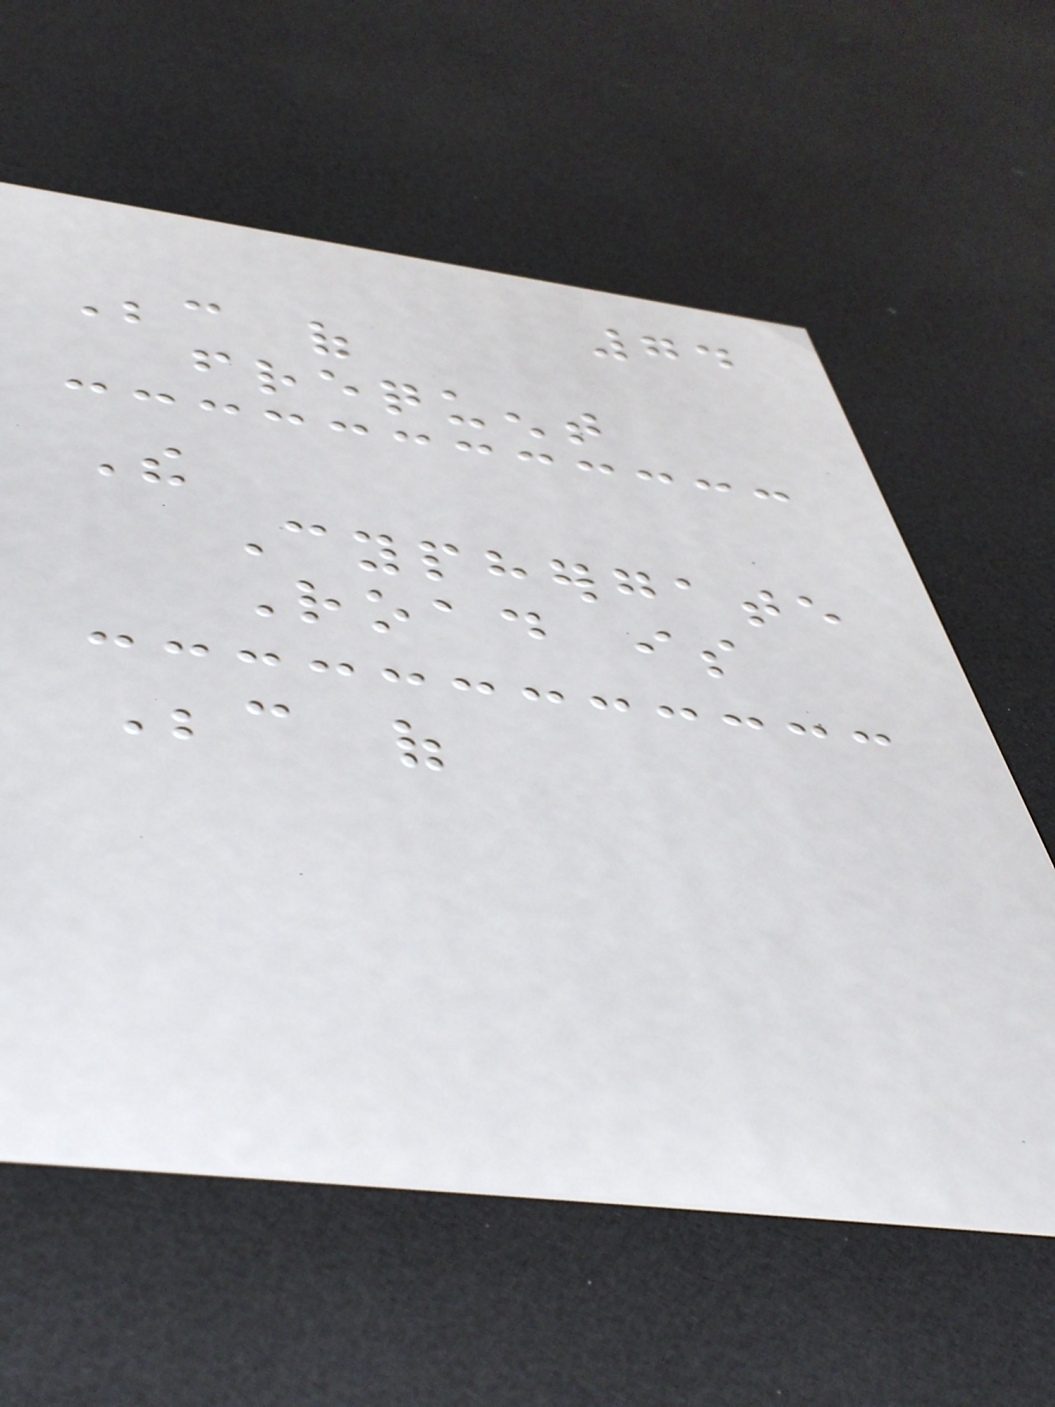74
Because of
frequent
The
Cyphergate
Road is
Because of
